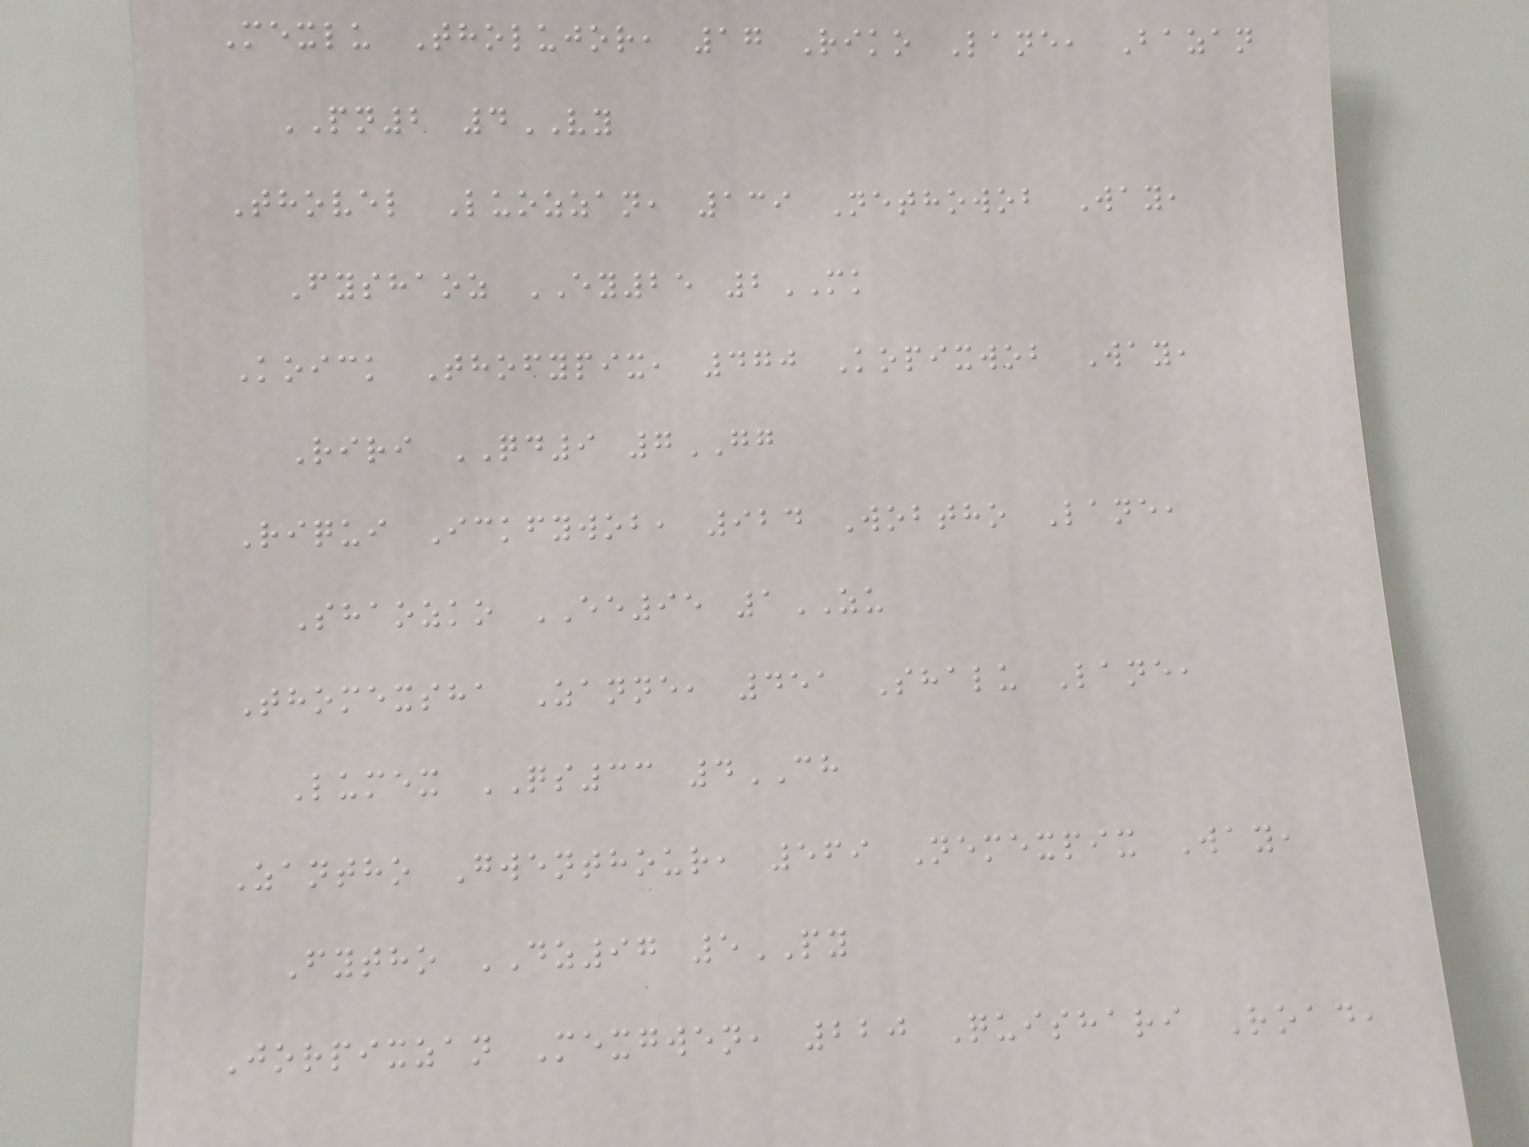Mexlu Tholujor, 17 Riko Lane, Bazan
PN2 4VY
Thovel Luozzan, 139 Nethowob Way,
Fyshaoz EY25 2MK
Koick Thofypix, 470 Kopixwob Way,
Riri QD9 7GG
Riqui Ickfywob, 924 Wobtho Lane,
Shaozko EE95 1ZU
Thomexsha Zanne, 451 Shalu Lane,
Lumex QS33 4CH
Zantho Gwenthour, 569 Nemexpix Way,
Fytho DZ97 5PY
Jorpixzan Mexgwen, 220 Quishari Road,
